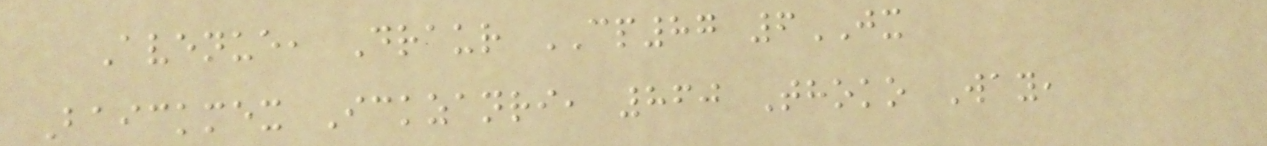Avenue, Draur CP87 6JX
Baickmex Ickzanri, 860 Thoko Way,
